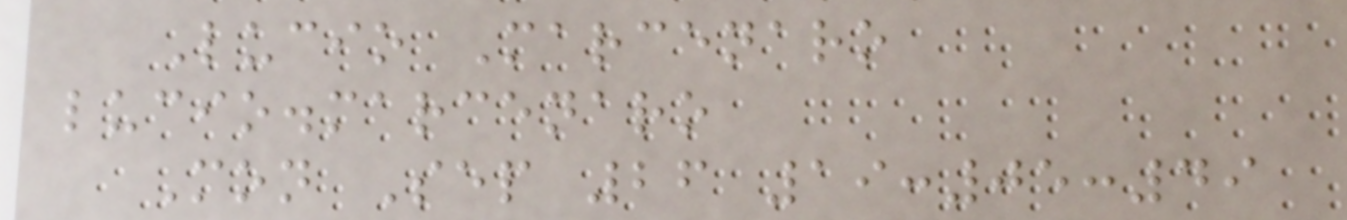Lucio Marcenaro
lucio.marcenaro
Mon Sep 26 19:05:49
